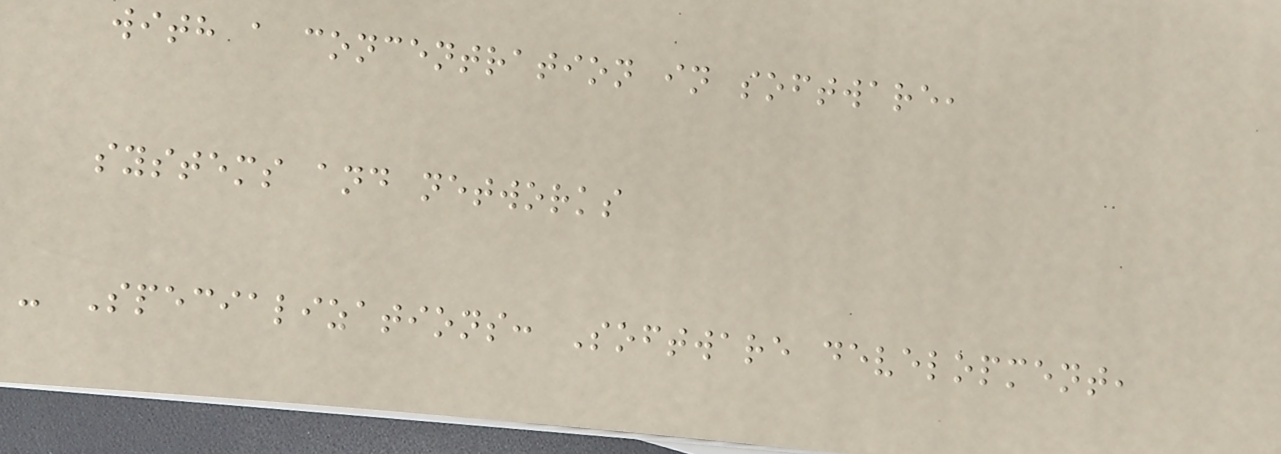with a concentration in software,
systems and networks
- Specializations: Software development,
